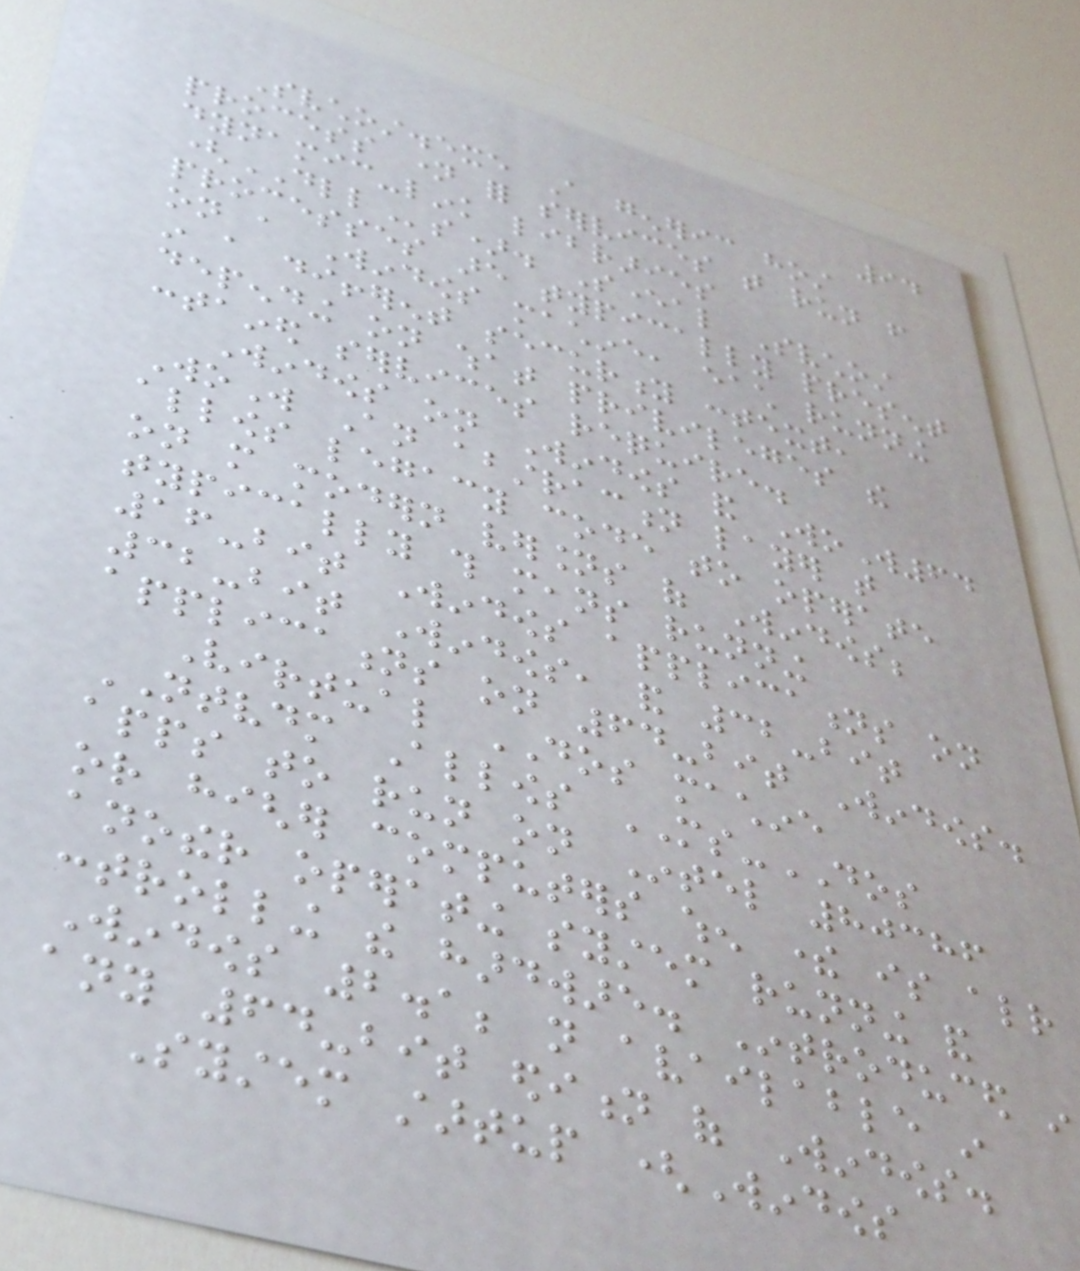94
Svchost.exe A generic host
process name for services that run from
dynamic-link libraries
(DLLs). Several Svchost
processes are typically present
on a Windows machine, each running
in a different security context,
depending on what privileges the
contained services require.
Windows on Windows and WoW64
WoW An abstraction layer that
allows legacy code to operate
on more modern versions of Windows;
typically this means running
16-bit Windows applications on
32-bit Windows, and 32-bit
applications on 64-bit Windows.
Virtual DOS machine
NTVDM Allows MS-DOS
apps to run on Intel 80386
or higher computers when there is already
another operating system running and
controlling the hardware. Introduced in
Windows 2.1; not available in
any 64-bit edition of Windows.
System startup (Windows
